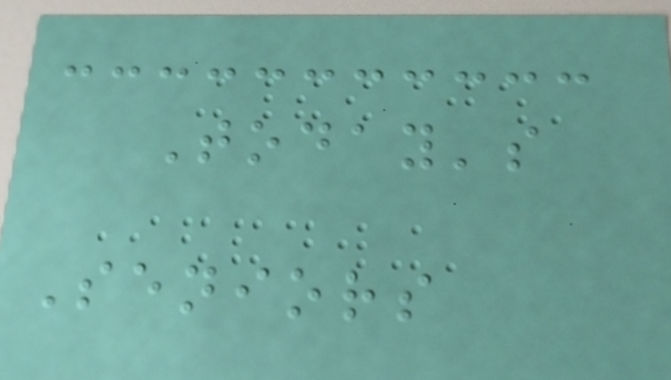Today's
Seniors
